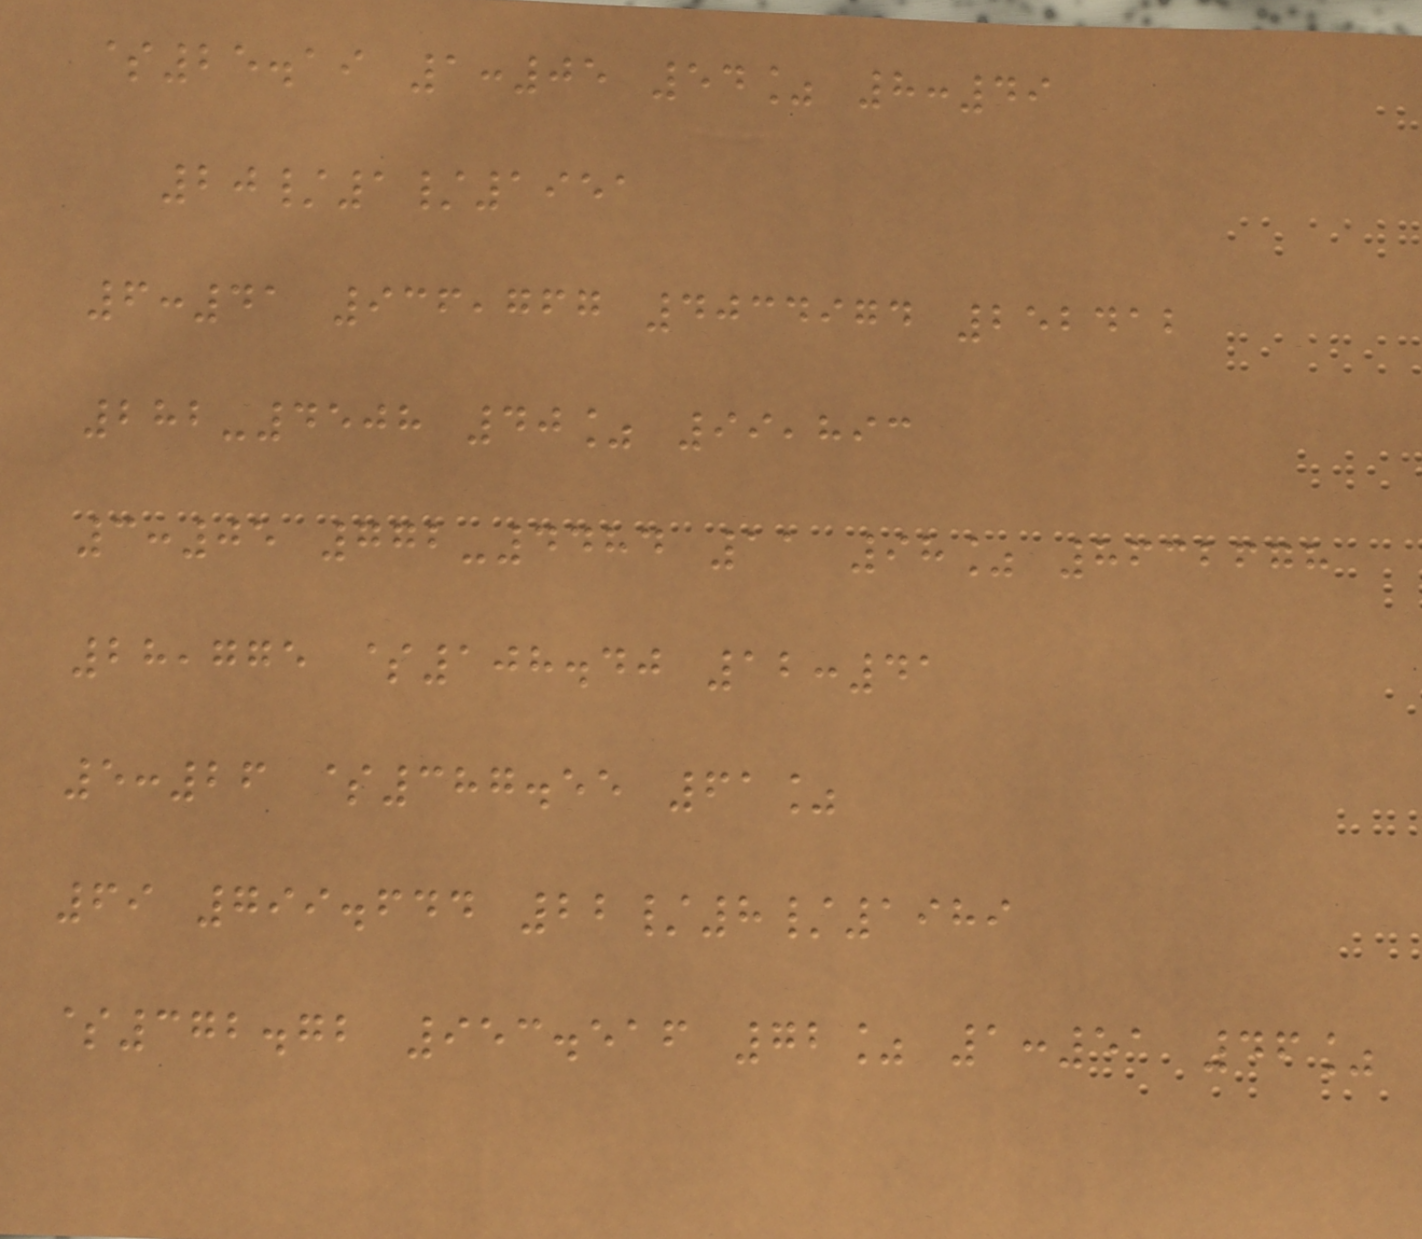$25.19 1:05 54% 8:49
20/1/1951
6:41 936,767 4034974 252412
282-4508 40% 99,893
3:05 772-4484 11 98% 8632678
28,775 $108.40 12:41
5:26 $387.55 61%
69 799.644 22/8/1989
$372.72 953.516 72% 1:51 46%
